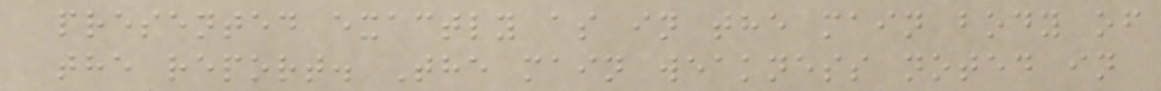presented exactly as in the main body of
the report. The main weakness noted in
